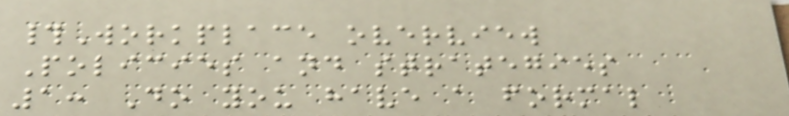#Workplace overview
Policies and strategies
1: Do you have a formal
